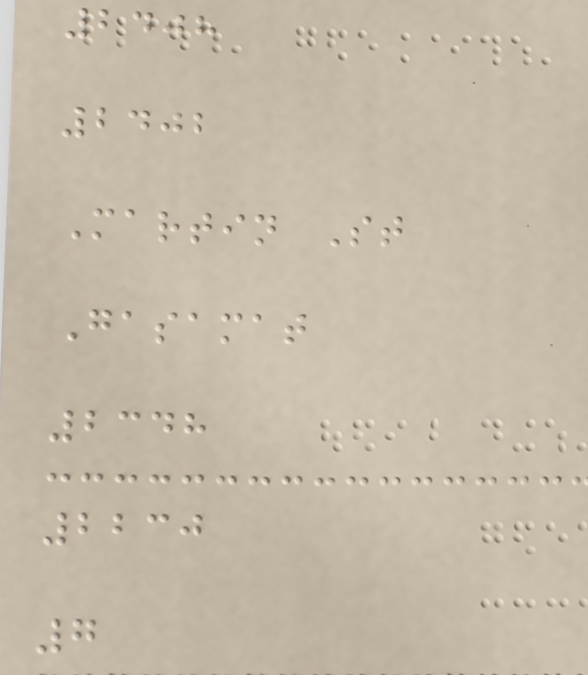2408
2402
Martin St
Gasamat
2348
2230
7
